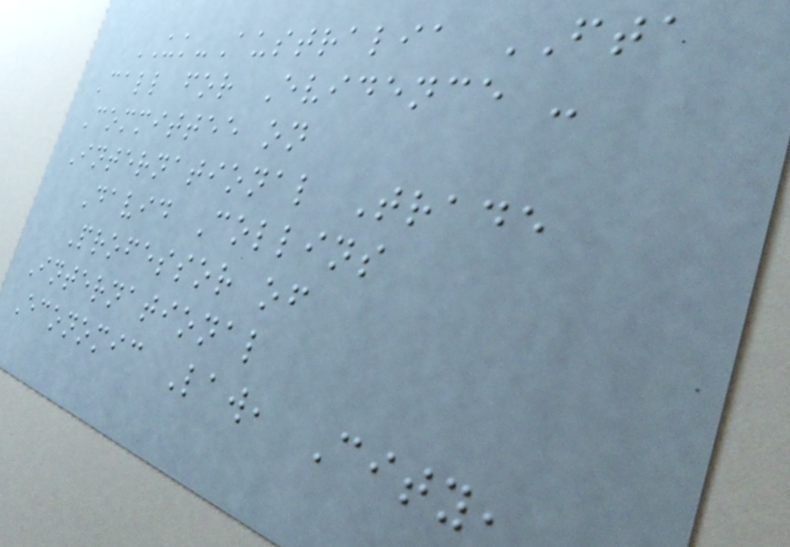UK-Australia FTA
Call for Evidence -
Committee on
International Trade
David Collins
Professor of
International
Economic Law, City,
